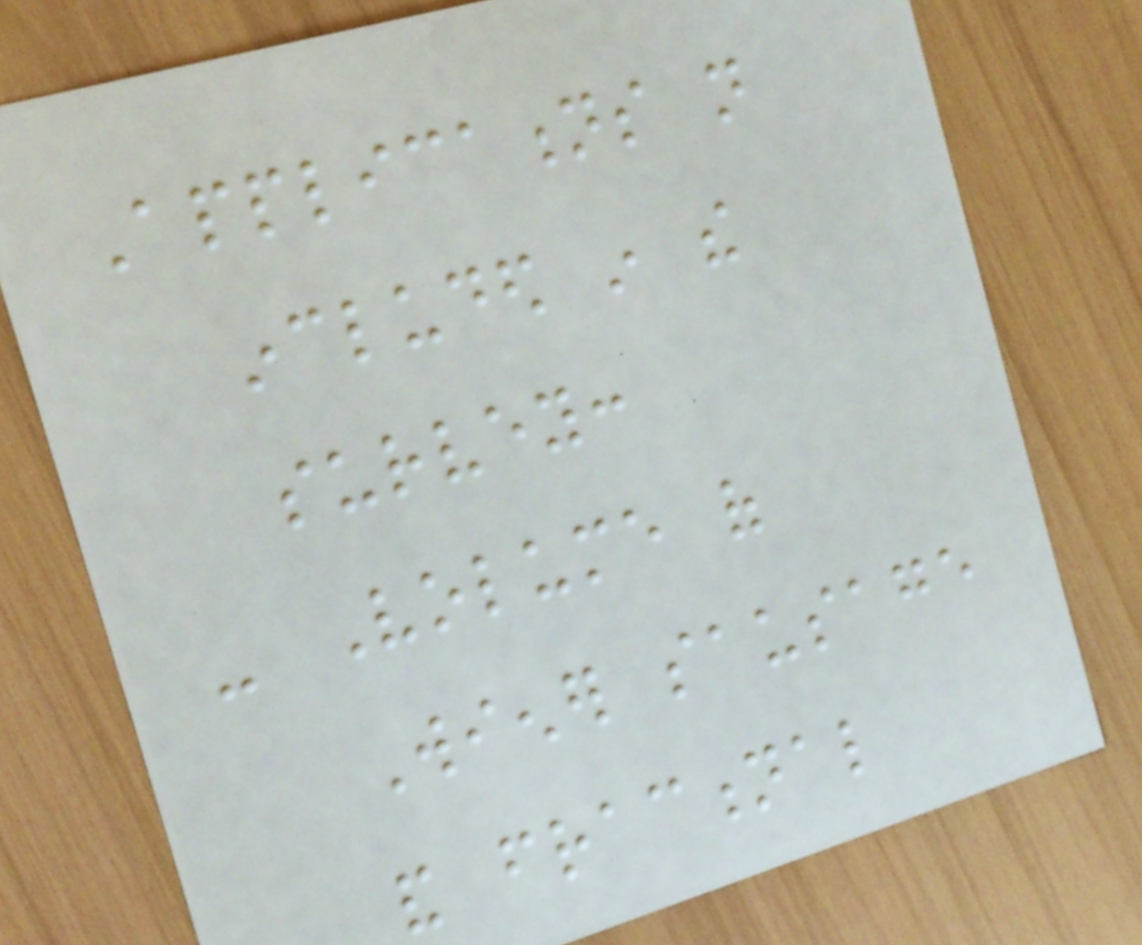Applications not
included in the
survey:
- Volume of
Wiener sausage
and fractional
